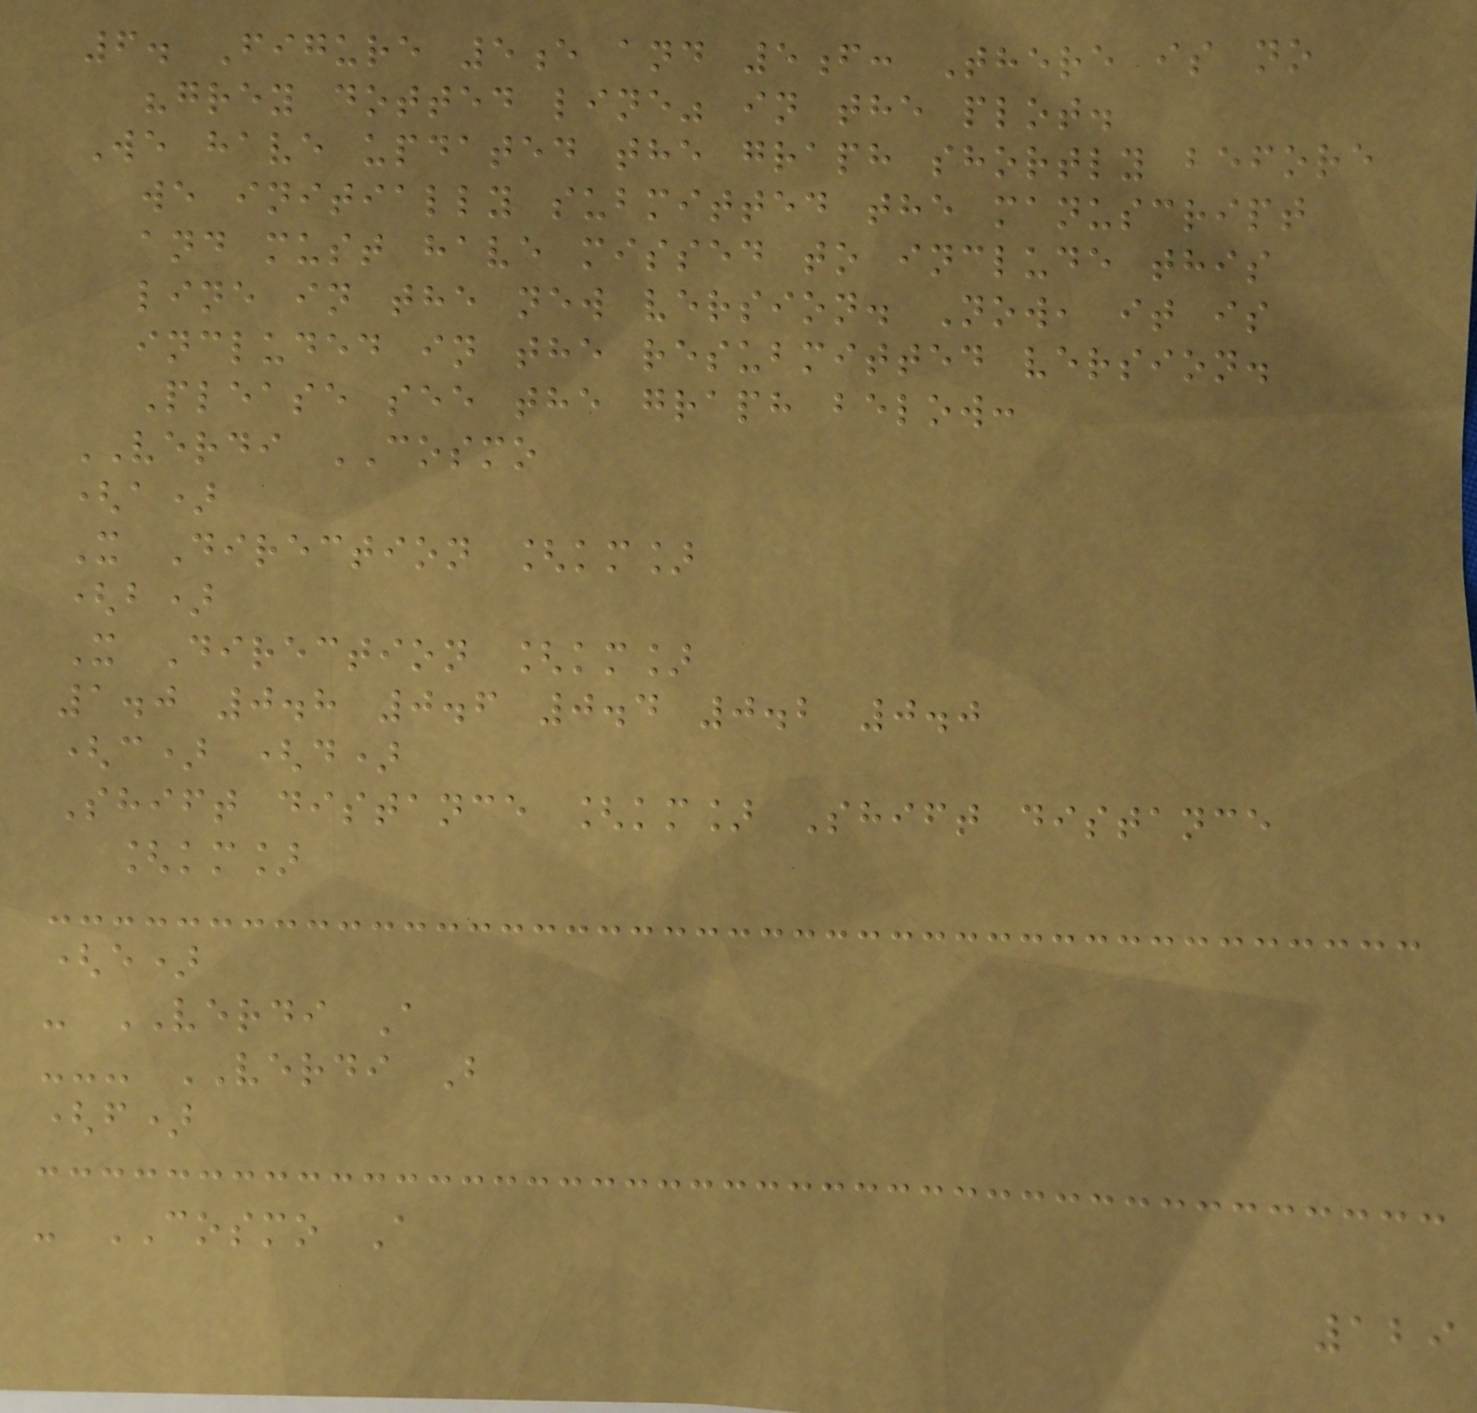6. Figure 5e and 5f: There is no
"grey dotted line" in the plot.
We have updated the graph shortly before
we initially submitted the manuscript
and must have missed to include this
line in the new version. Now, it is
included in the resubmitted version.
Please see the graph below:
VERDI COSMO
(a)
X Direction [km]
(b)
X Direction [km]
1.0 0.8 0.6 0.4 0.2 0.0
(c) (d)
Shift distance [km] Shift distance
[km]
(e)
- VERDI A
--- VERDI B
(f)
- COSMO A
129
